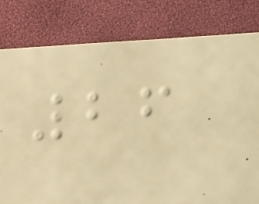26
